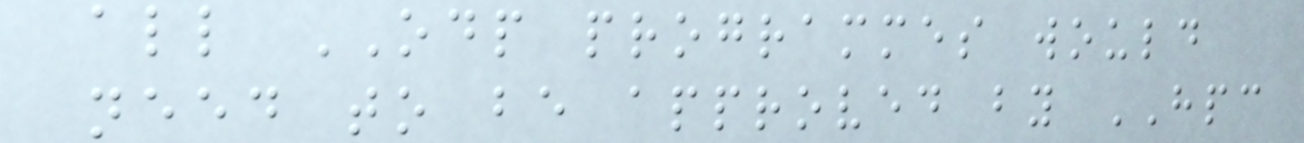all ODP programmes would
need to be approved by HPC
